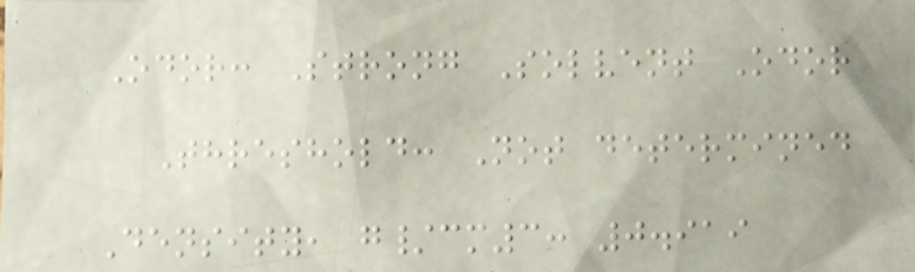Odor: Strong Solvent Odor
Threshold: Not determined
Density, g/cm3: 0.919
